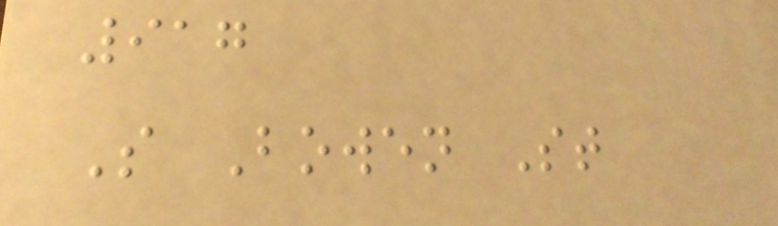917
S Bowen St
